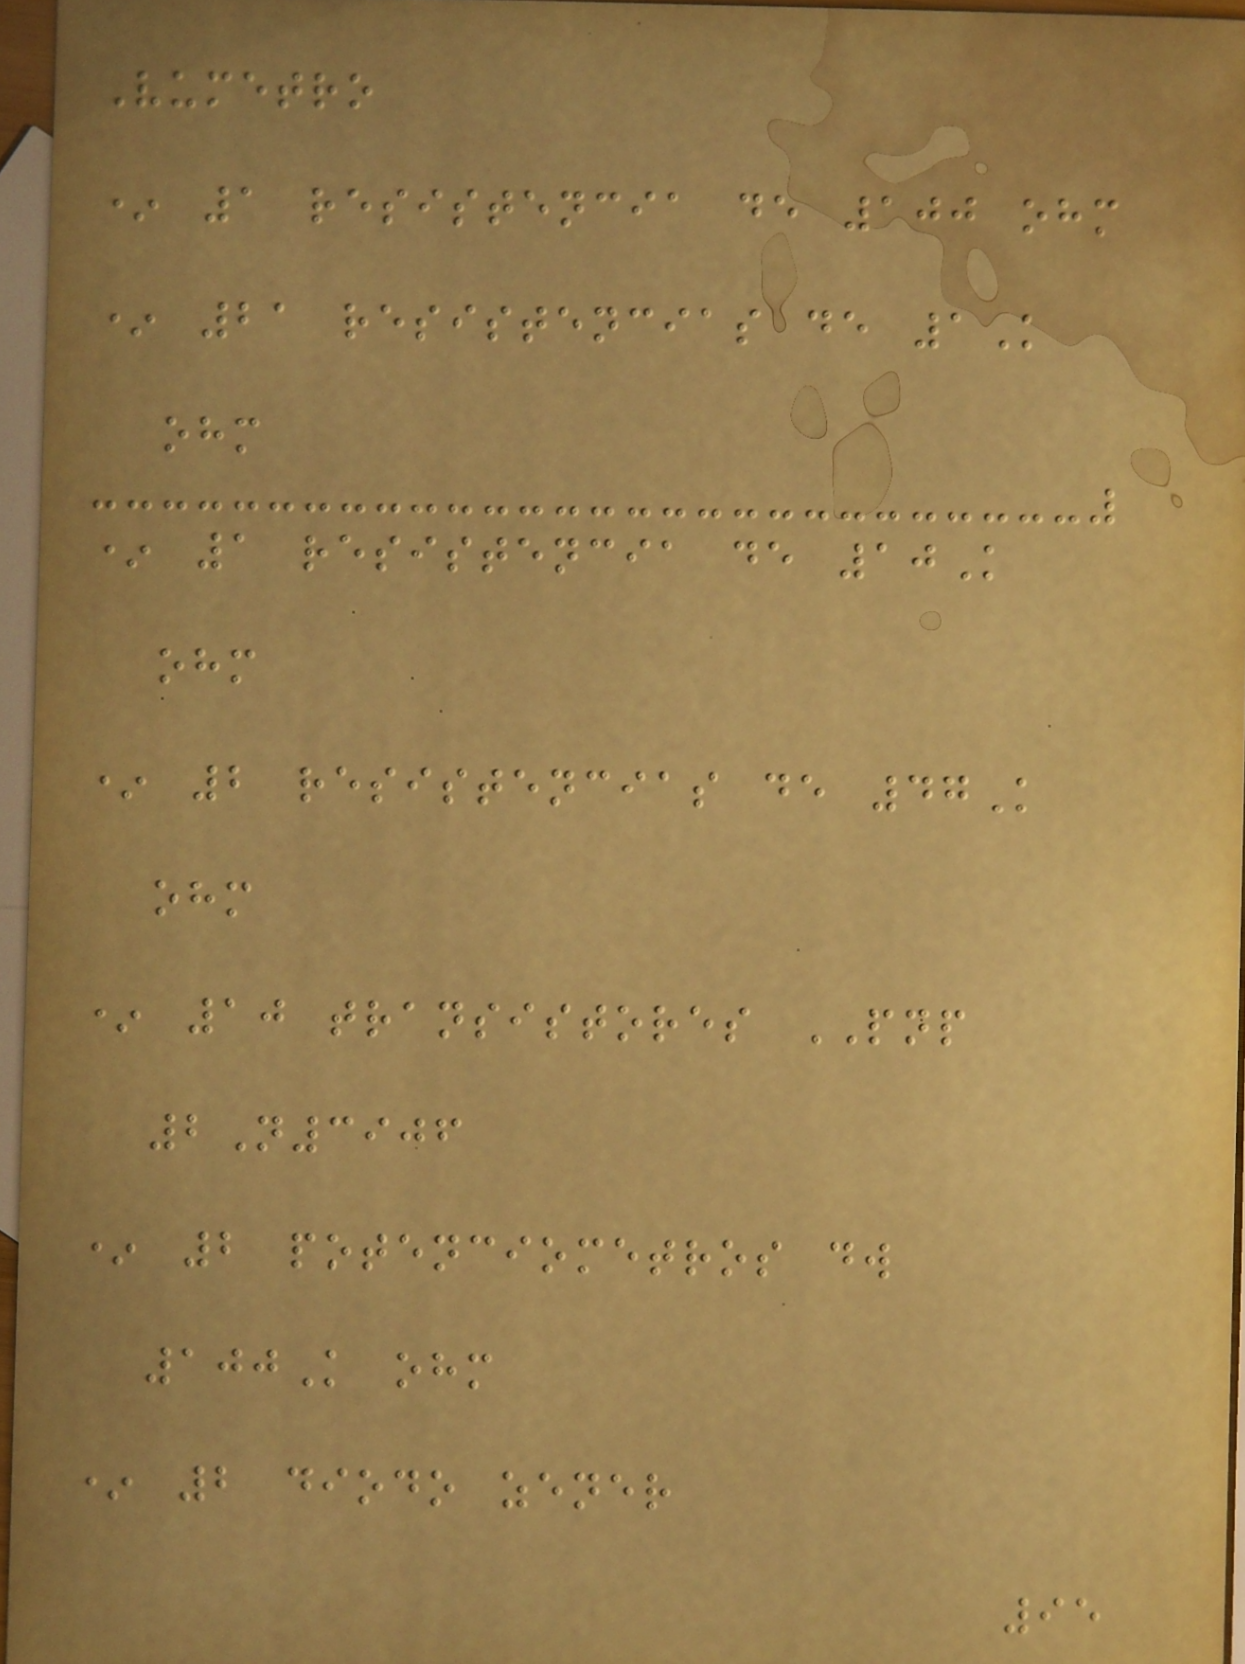Vumetro
* 1 resistencia de 100 ohm
* 21 resistencias de 1K
ohm
* 1 resistencia de 10K
ohm
* 2 resistencias de 47K
ohm
* 10 transistores PNP
2N3906
* 2 potenciometros dw
100K ohm
* 2 diodo zener
95
